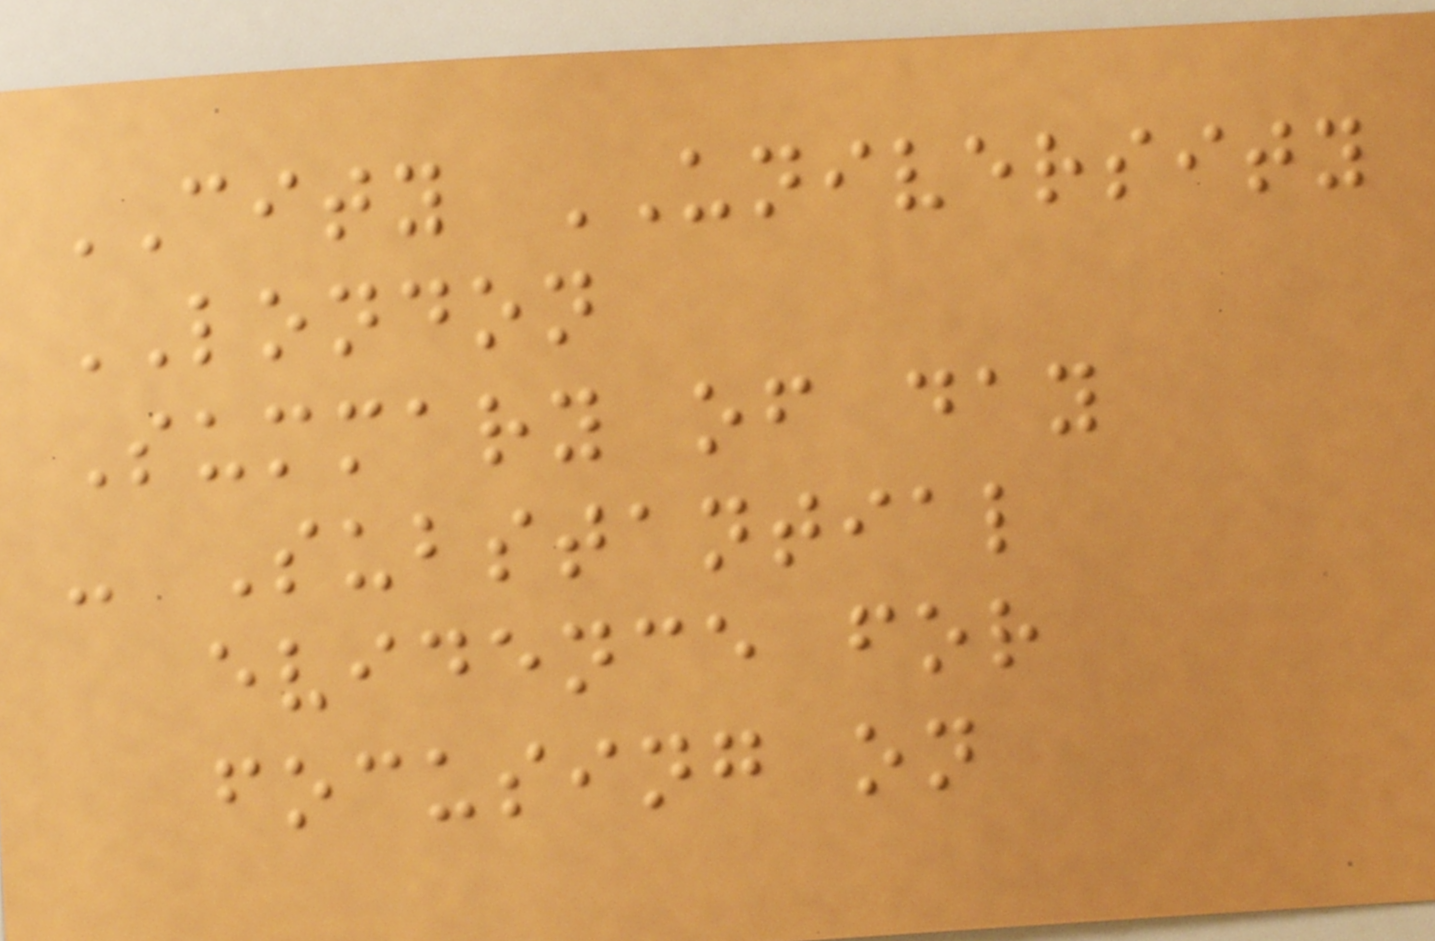CITY UNIVERSITY
LONDON
Summary of day
- Substantial
evidence for
focusing on
